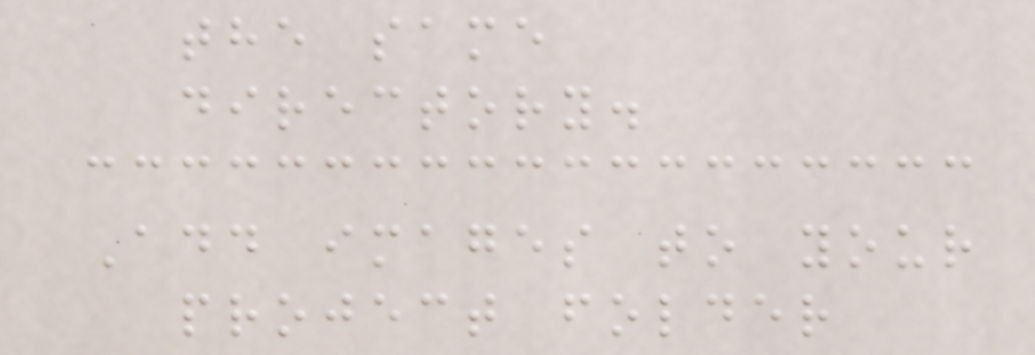the same
directory.
Add images to your
project folder
